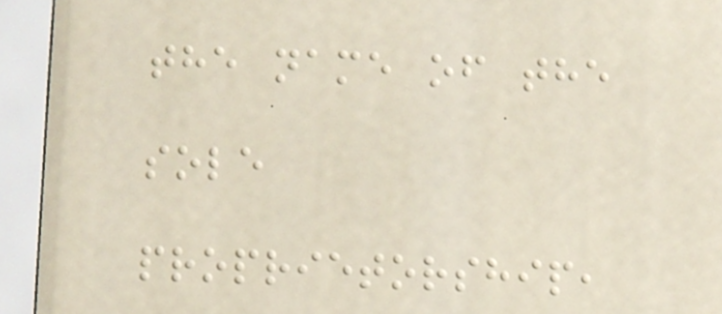the name of the
sole
proprietorship,
